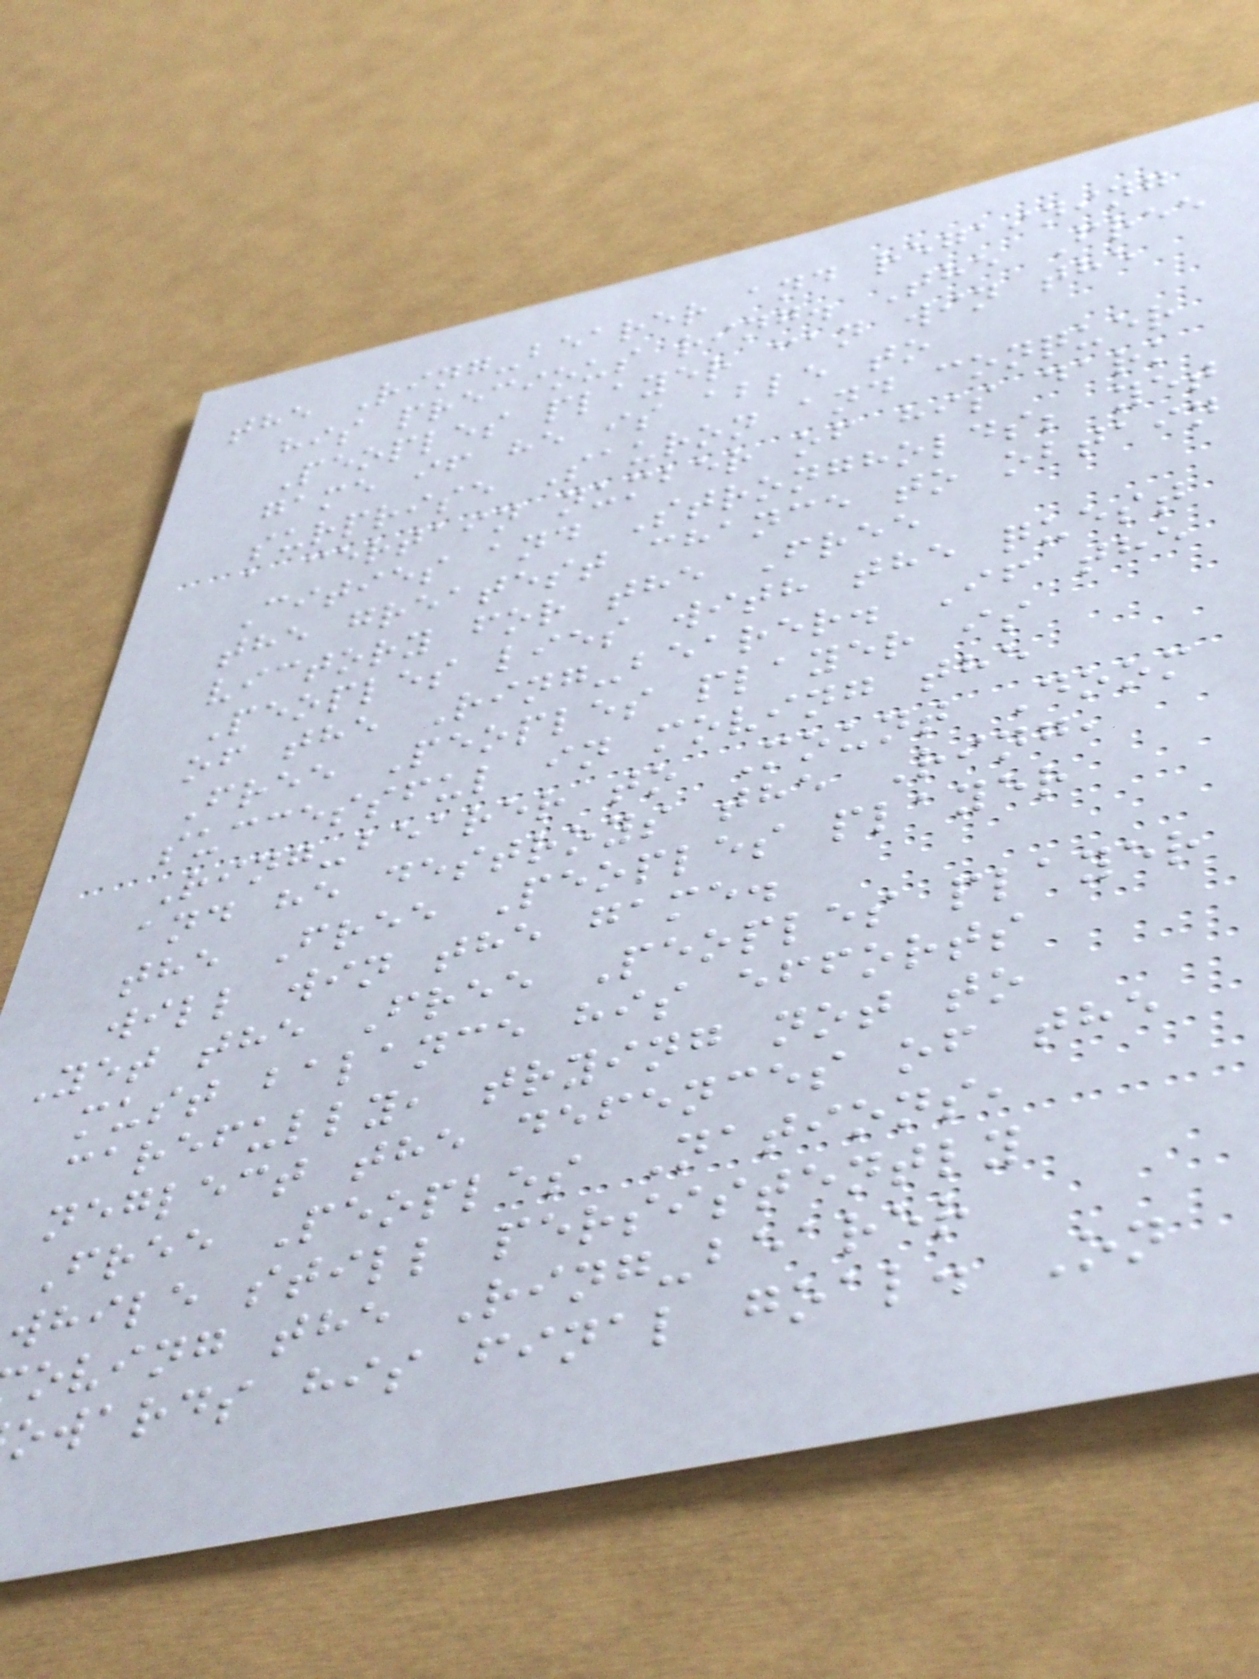the Ring-bearer and regaining
his precious ring. The Free
Peoples player can win the
game if he is able to
surprise Sauron and conquer
a certain number of his dark
Cities and Strongholds; yet
the greatest chance to obtain
victory for the Free
Peoples lies with the quest
of the Ring-bearer. If the
Free Peoples player is
successful in moving the
Ring-bearer to Mount Doom
and he destroys the Ring,
the Free Peoples player
will win the game.
Yet the Free Peoples player
must balance his efforts
carefully, trying not to
neglect the defences of the
Free Peoples Nations,
while still persistently
oving the Ring-bearer
owards his final goal. On
